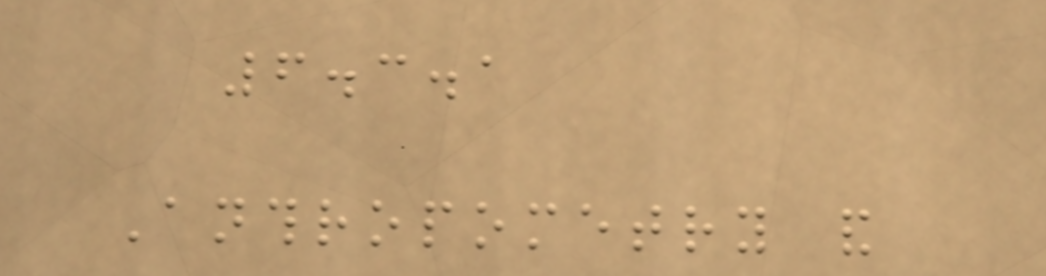6.3.1
Anthropometry and
